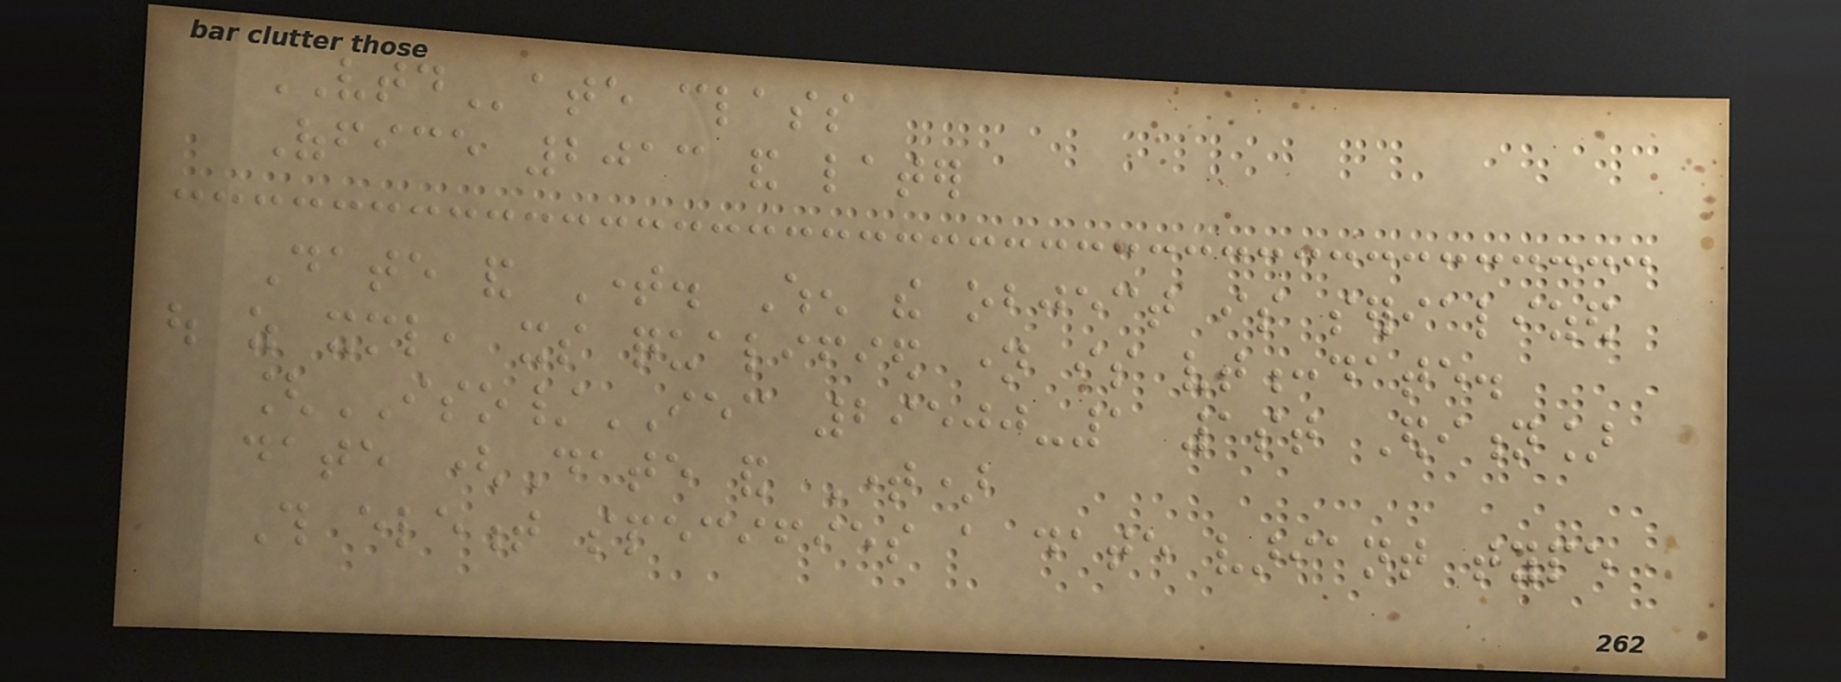VTDate class
Office 2013 and later
Date and Time. When the object is serialized
out as xml, its qualified name is vt:date.
[ISO/IEC 29500-1 1st Edition]
date (Date and Time)
This element specifies a date variant type
